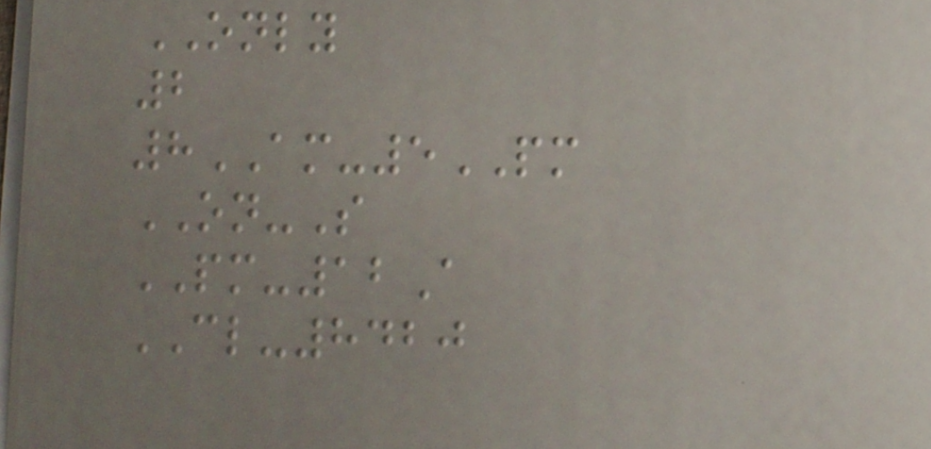ONLY
2
8AM-5PM
ON-S
PM-12A
CL-8420
